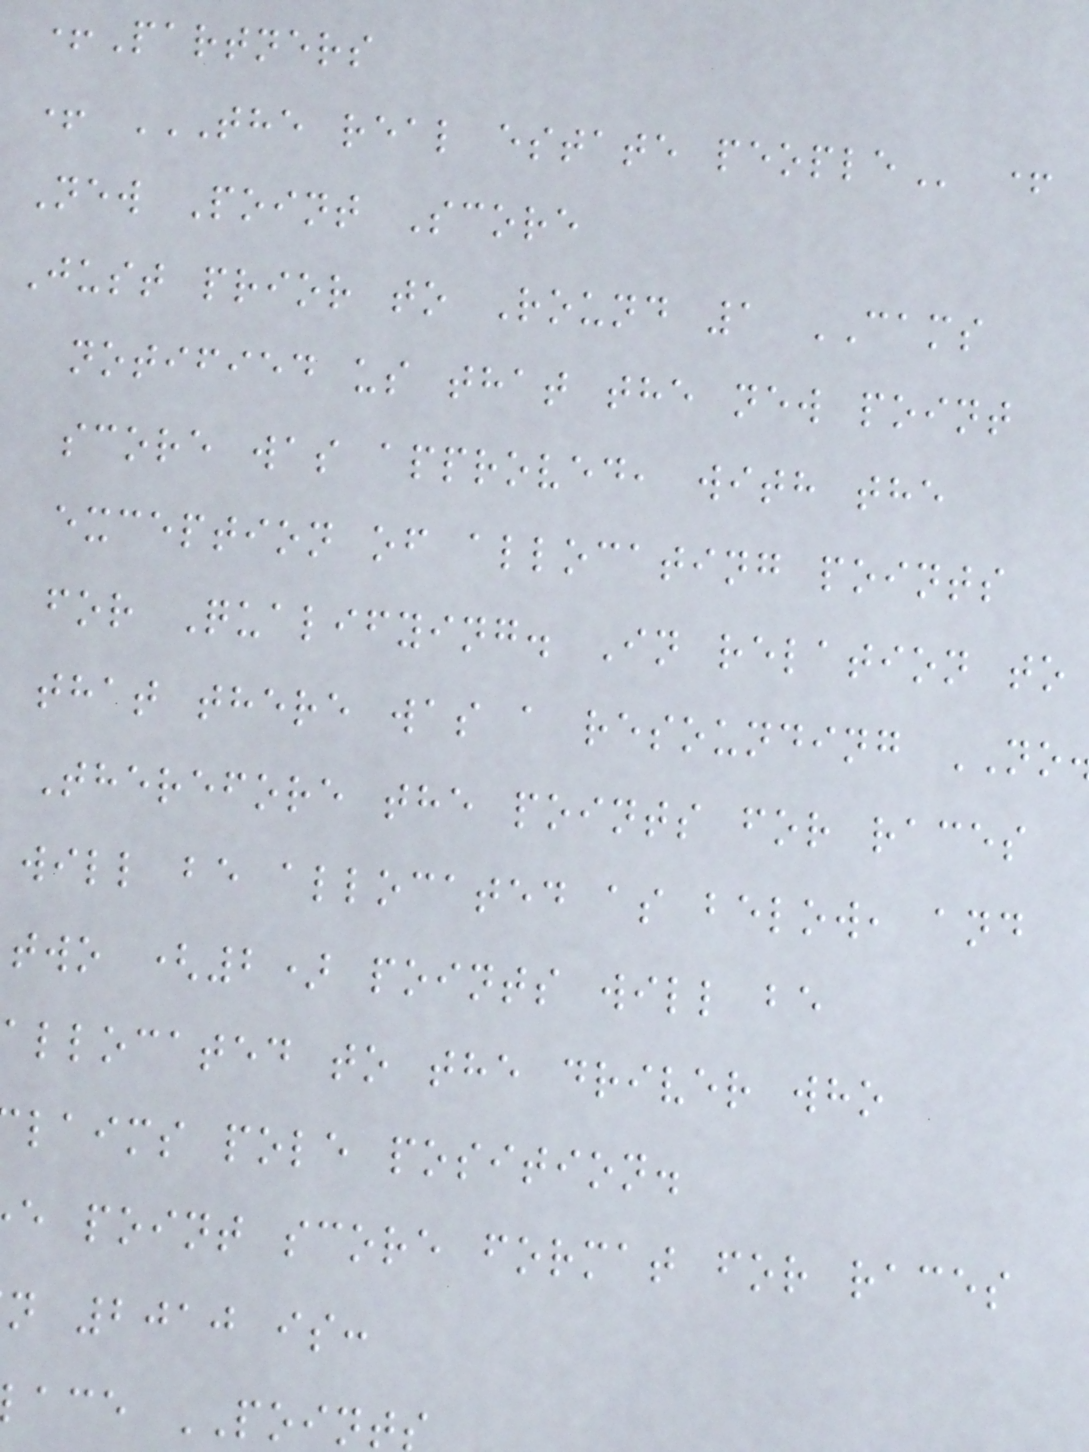+Partners
+ THE REAL ESTATE PEOPLE +
New Point Score
Just prior to Round 1 CAMS
notified us that the new point
score was approved, with the
exception of allocating points
for Qualifying. In relation to
that there was a resounding NO
Therefore the points for races
will be allocated as below, and
two (2) points will be
allocated to the driver who
laims pole position.
e point score format for races
n 2010 is:
ace POINT
